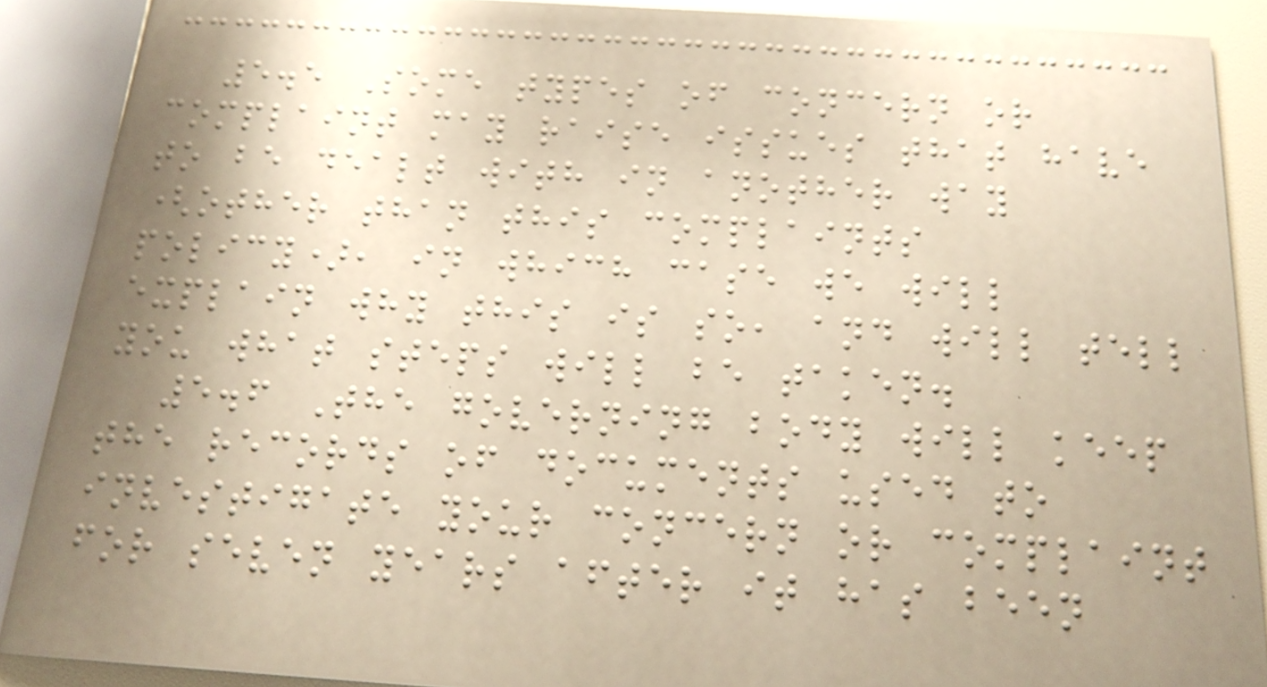5.5 Some types of concern or
complaint may raise issues that have
to be dealt with in another way
(other than this complaints
policy), in which case we will
explain why this is so, and will tell
you what steps will be taken.
5.6 The governing body will keep
the records of documents used to
investigate your concern or complaint
for seven years after it has been
